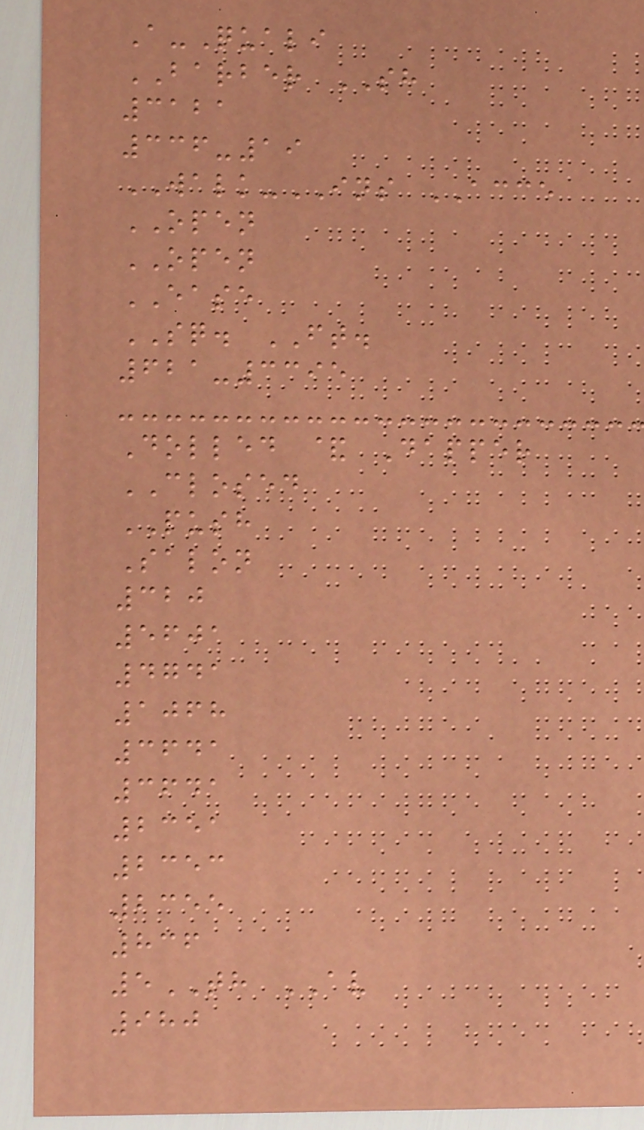A-Quali
BARBER SH
3121
336-19
WALK-INS ACCE
OPEN
OPEN
EASE
SQ. FT.
621-3395
Dolled & Dapper
CLOSED
PUSH
Salon
320
5601
4741
1068
3641
3641
2351
2353
2355
836
5TH AV
980
